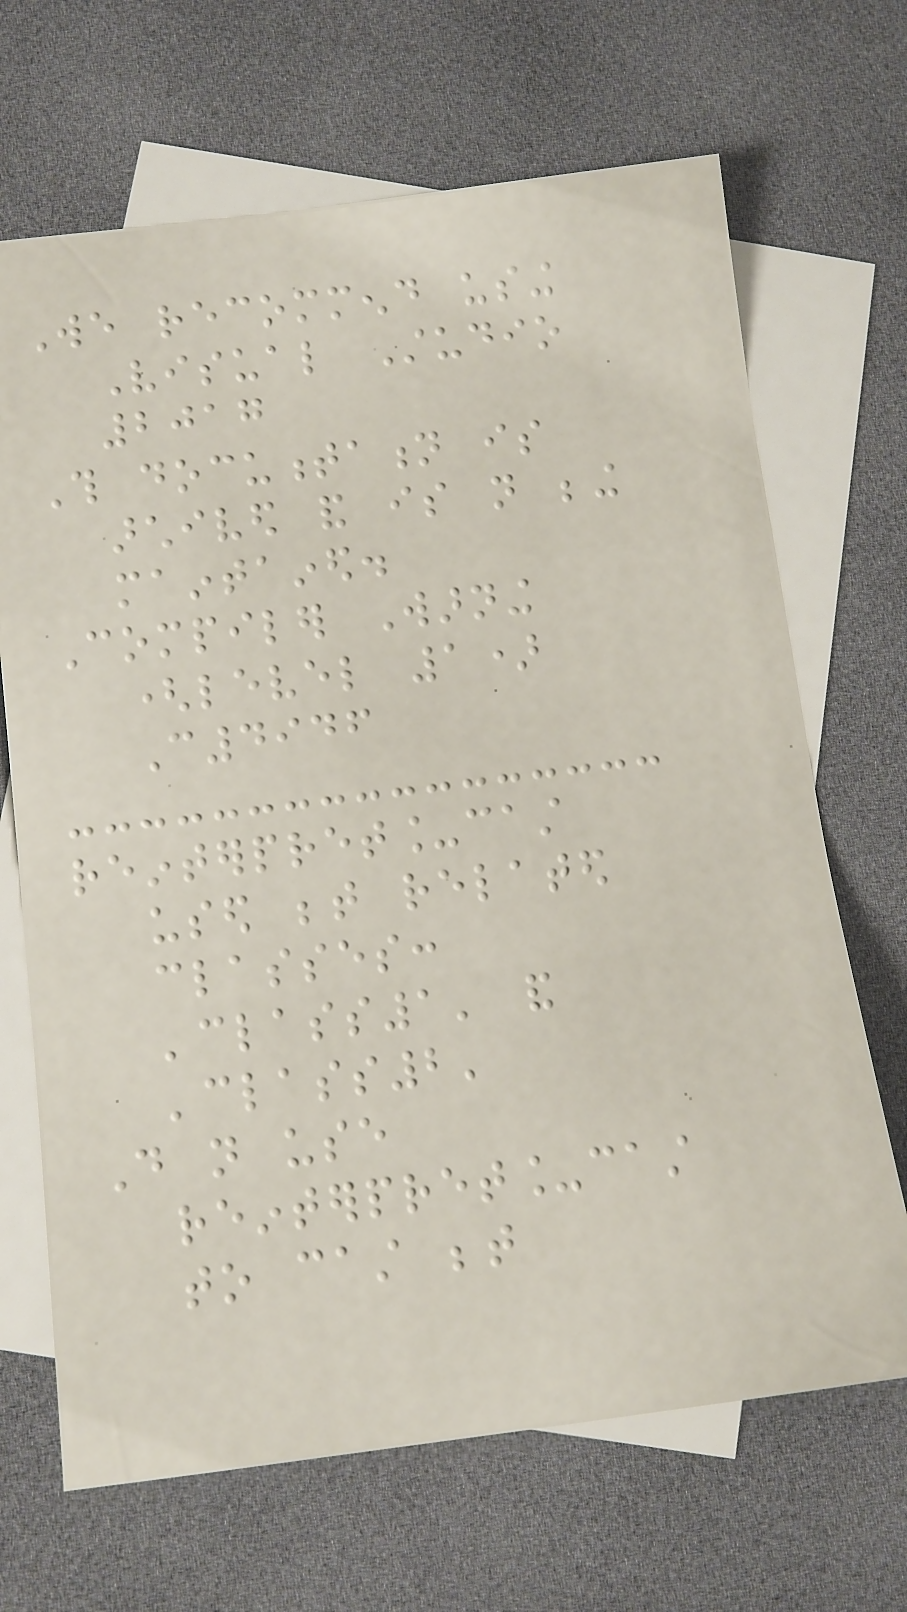We recommend using
Visual Studio
2017
This documentation is
archived and is not being
maintained.
Compiler Warning
(level 1)
C4946
reinterpret_cast
used between related
classes:
'class1' and
'class2'
Do not use
reinterpret_cast
to cast between
